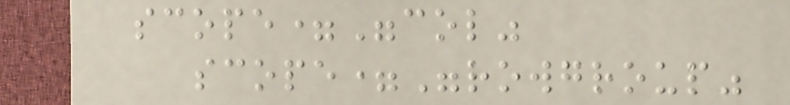scope="col"
scope="rowgroup"
